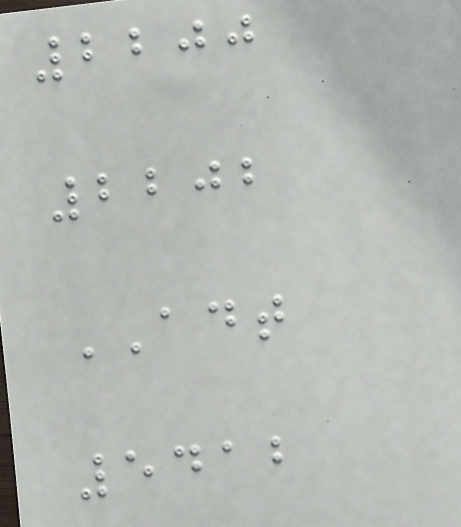2200
2202
ADT
5412
